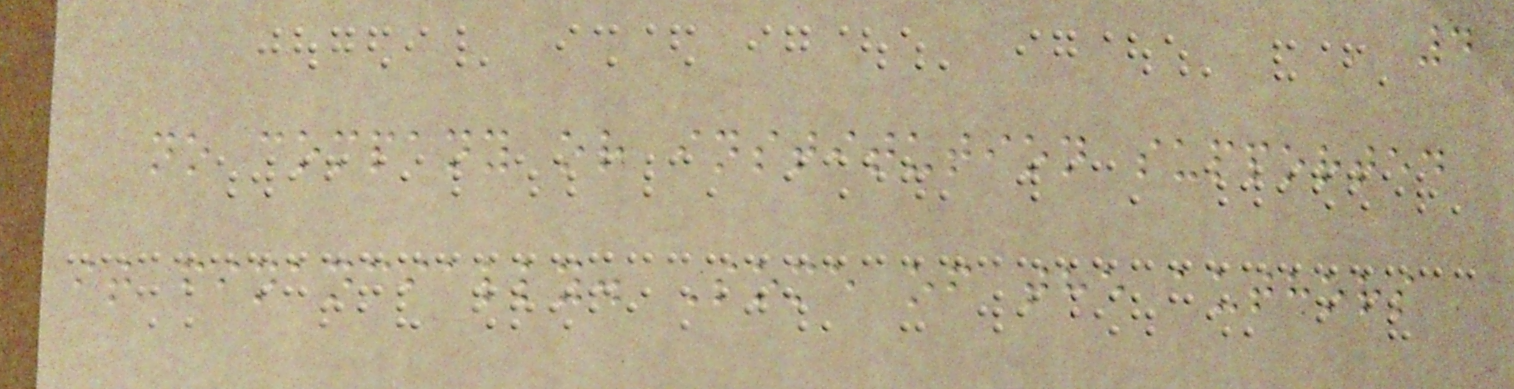4
no company or institution supported
it financially. Some of the authors
